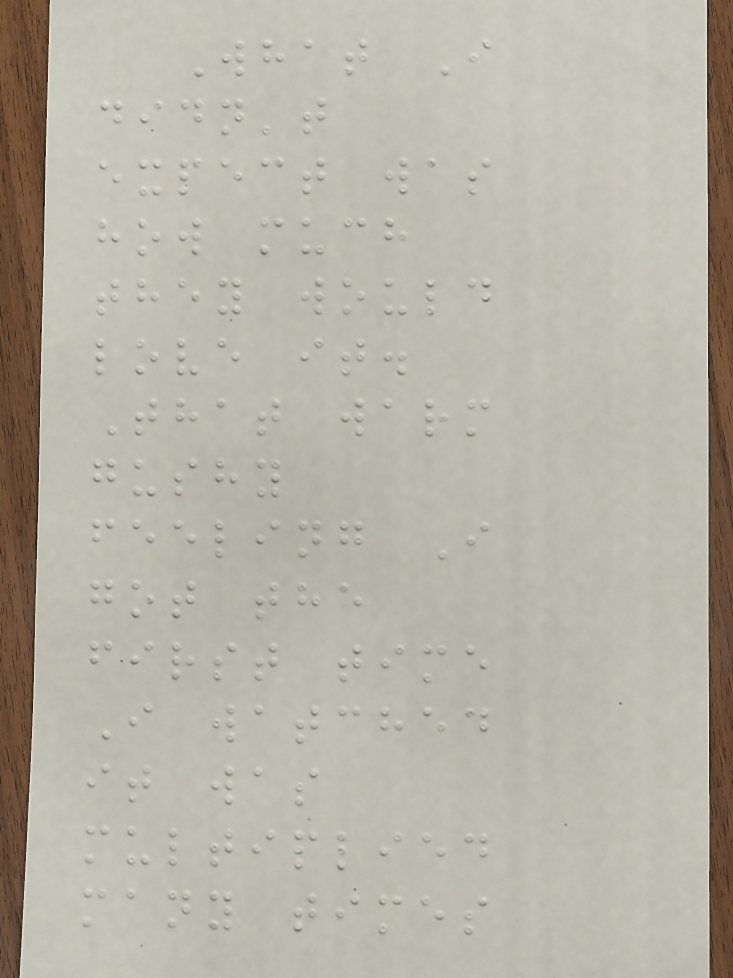What I
didn't
expect was
how much
they would
love it.
That warm
gushy
feeling I
got the
first time
I watched
it was
multiplied
many times
